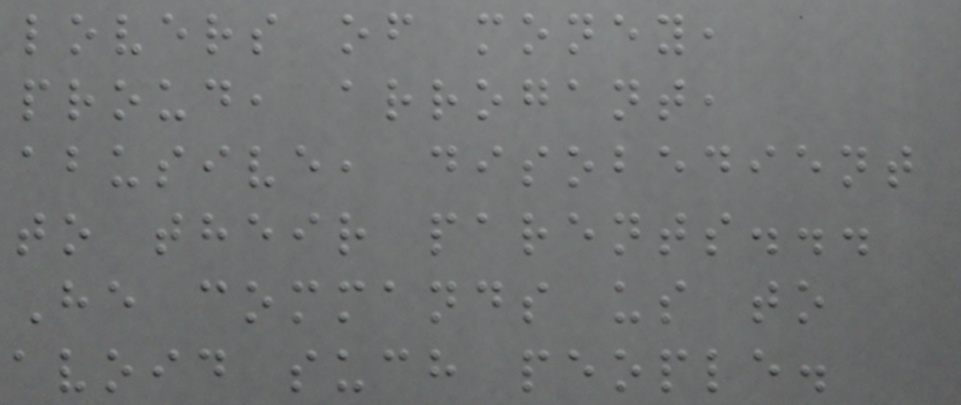lovers of money,
proud, arrogant,
abusive, disobedient
to their parents...
He commands us to
avoid such people.
